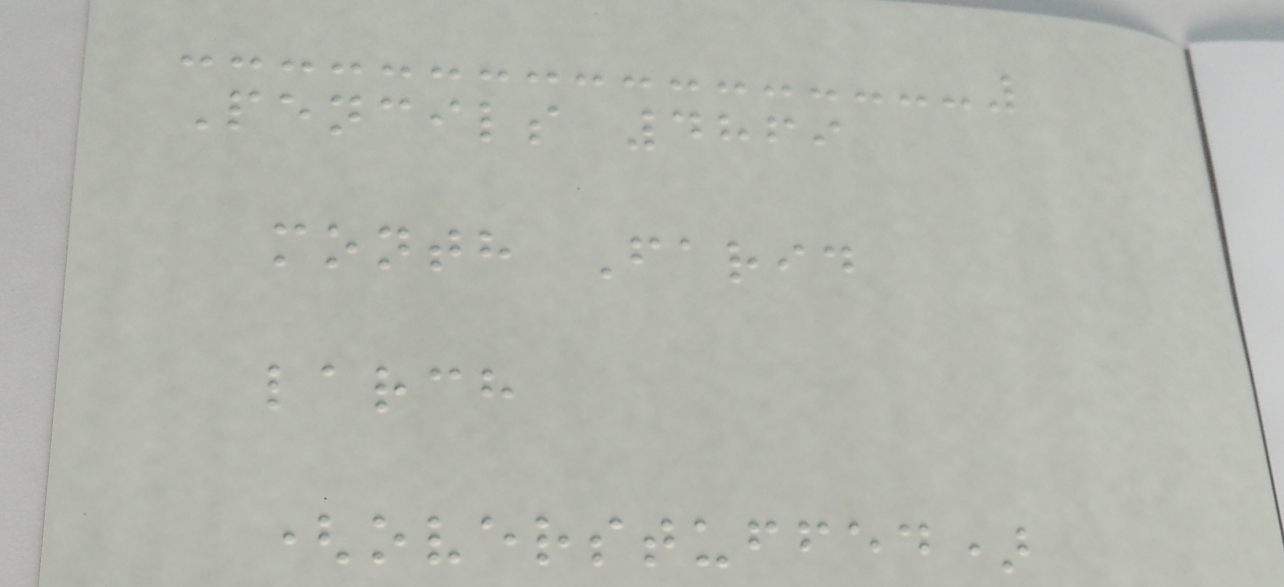Pencils 4869
month Farid
larch
(overstuffed)
